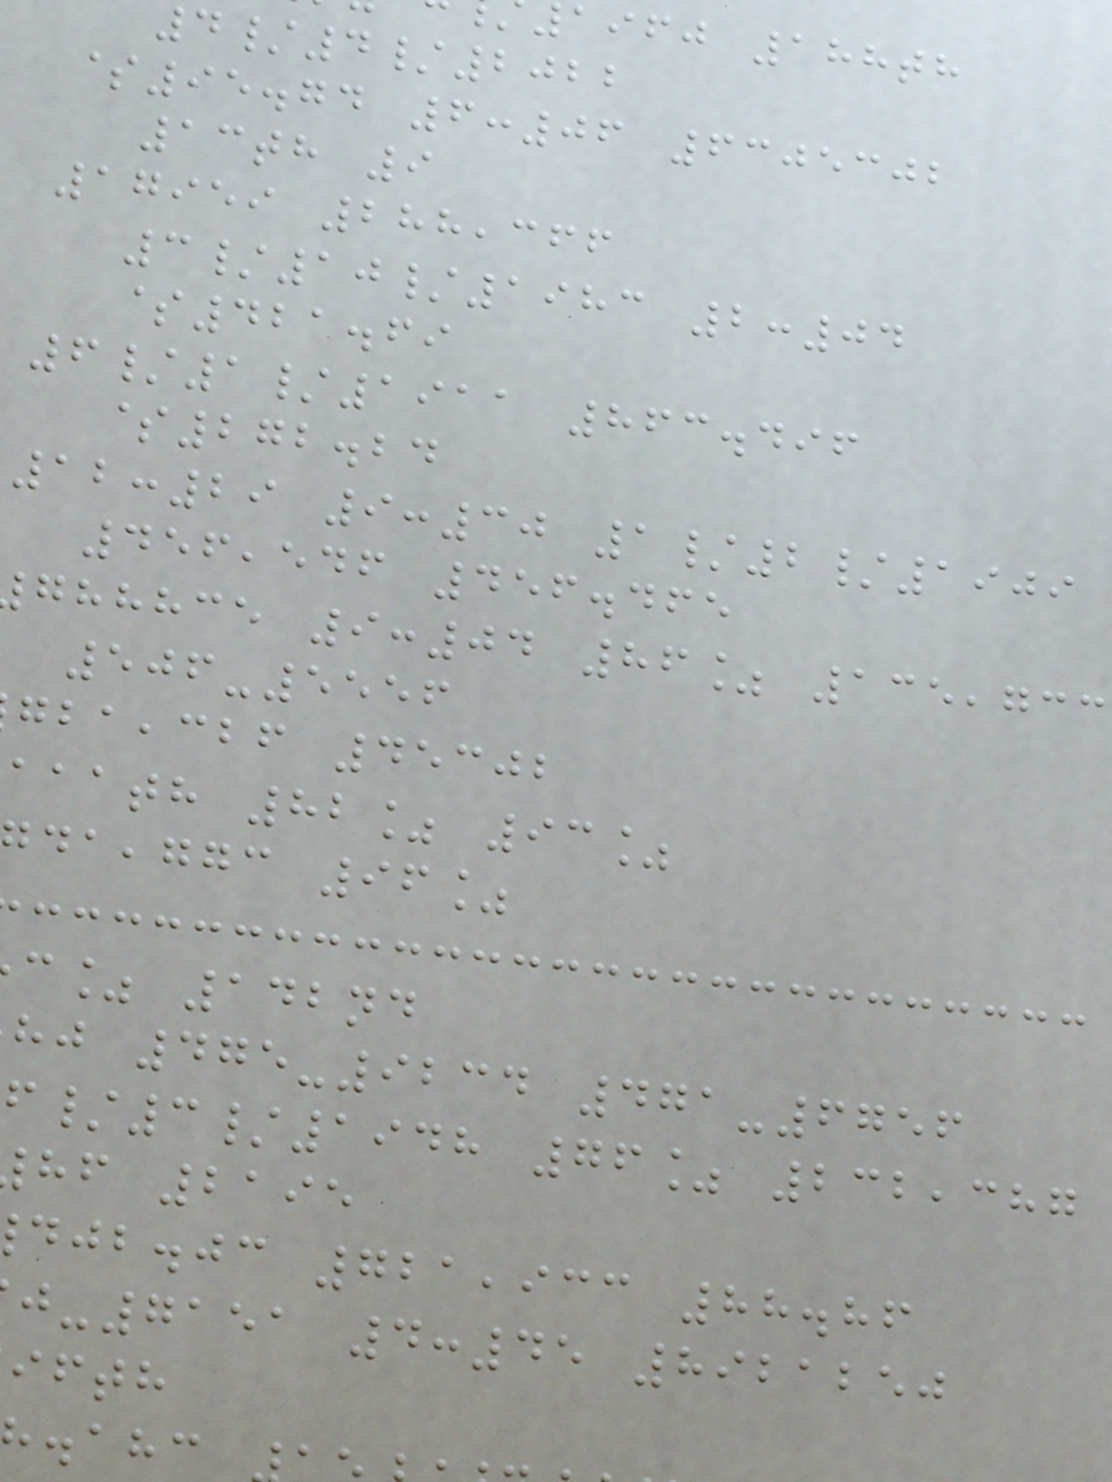aifj 188th
4/4/2022
$95.74 6:06 6305302
13th 9
17959 288,366
3/10/1983 2:04
$421.69
6/1/1911 863.496
$272.24
12:29 9:30 1/2/1909
456,546 456.465
ghhhce 9:04 86% 135,733
506-5556
,cbf 45302
aaath 82% 93%
,ggc 96%
c% 142nd
hj 475-9234 471-6756
/3/1948 76% 232,387
hf 2195
djb.jc 721,933 88.86
-7151 4:45 8921250
ifth
